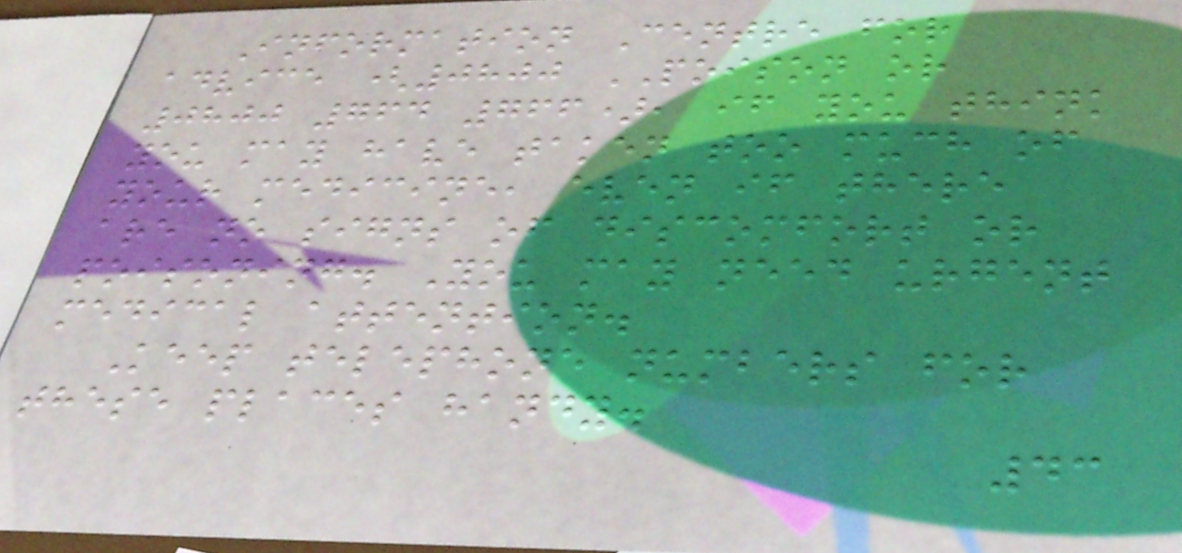Information Centre for
advice (0800 POISON or
0800 764 766), if you think
you may have taken too much of
your medicine, even if there
are no signs of discomfort or
poisoning. You may need urgent
medical attention.
Keep telephone numbers for
these places handy.
43
